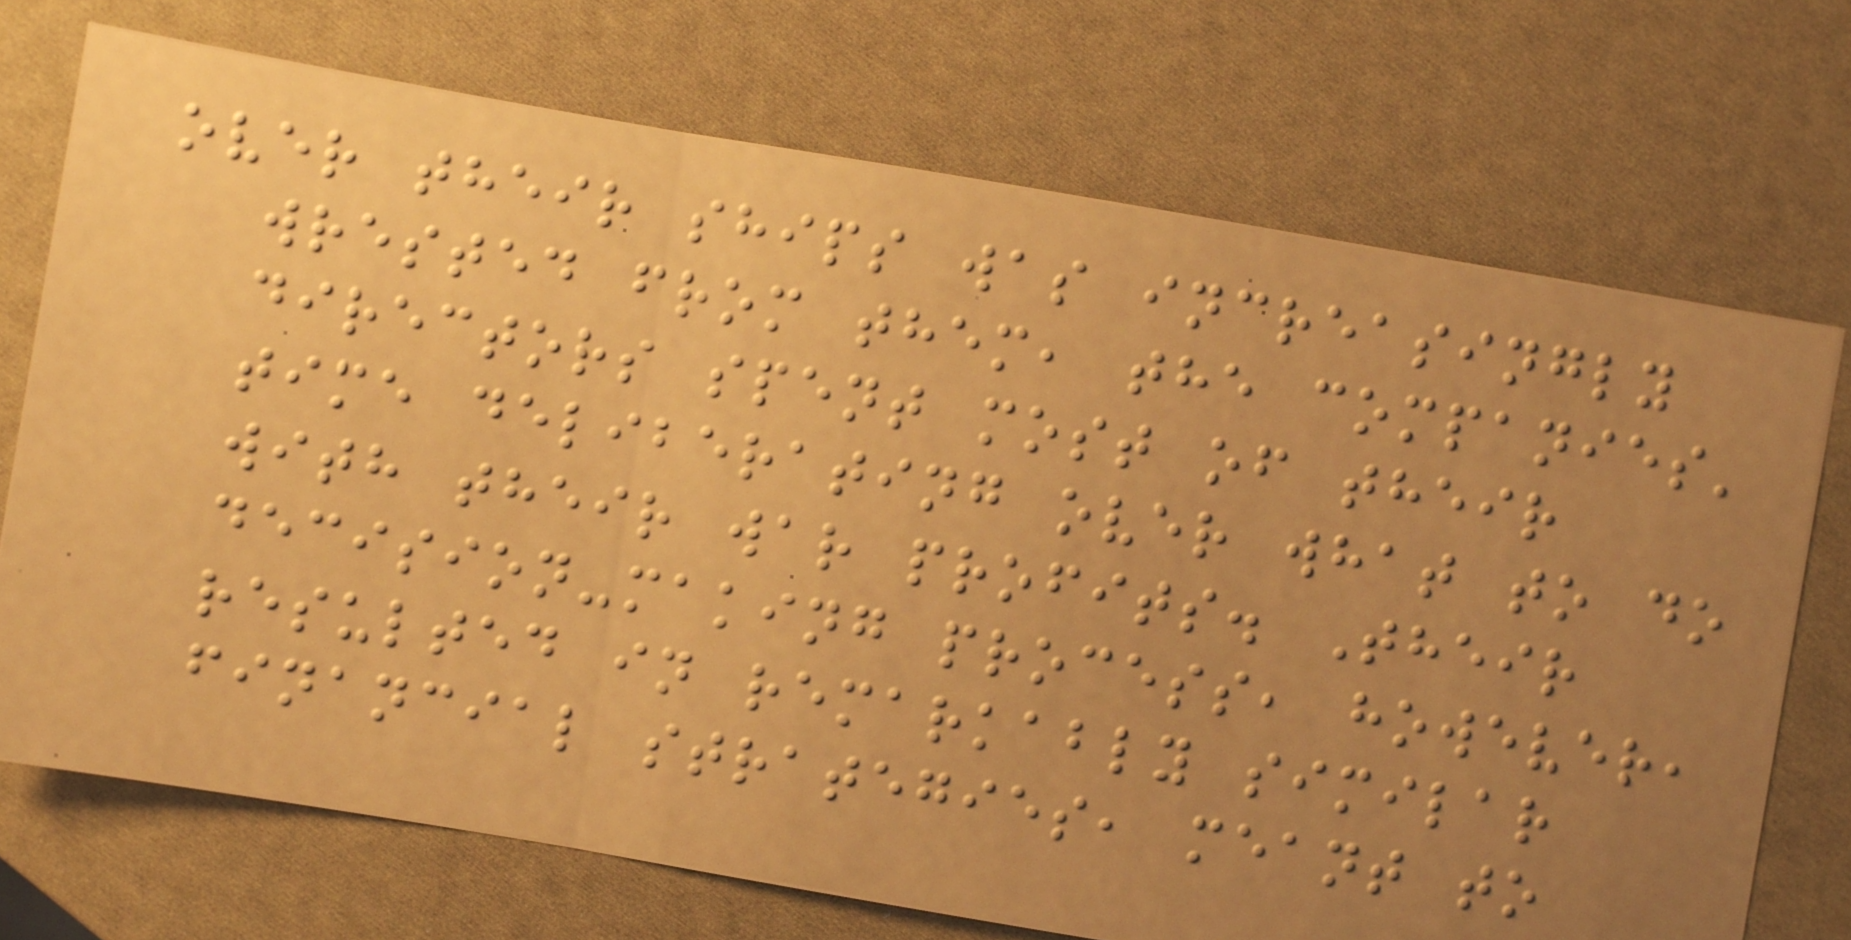over their ships was increasingly
wrested from them, the companies'
directors spent most of their
time deliberating over what to do
with their war profits. Their
decision-making process, however,
resulted in remarkably similar
financial strategies, meant to
